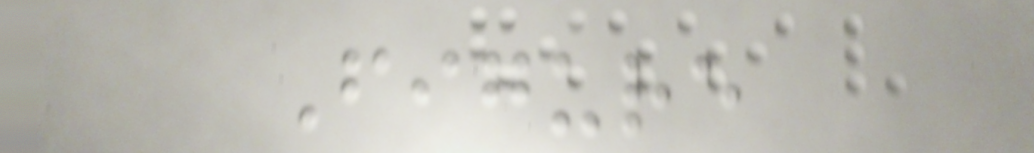Figure
